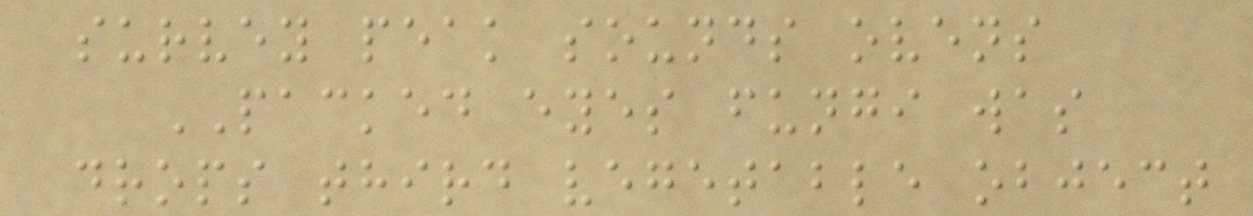survey peak sounds ovens
PACKED eyes fungi was
drops third vegetable object
